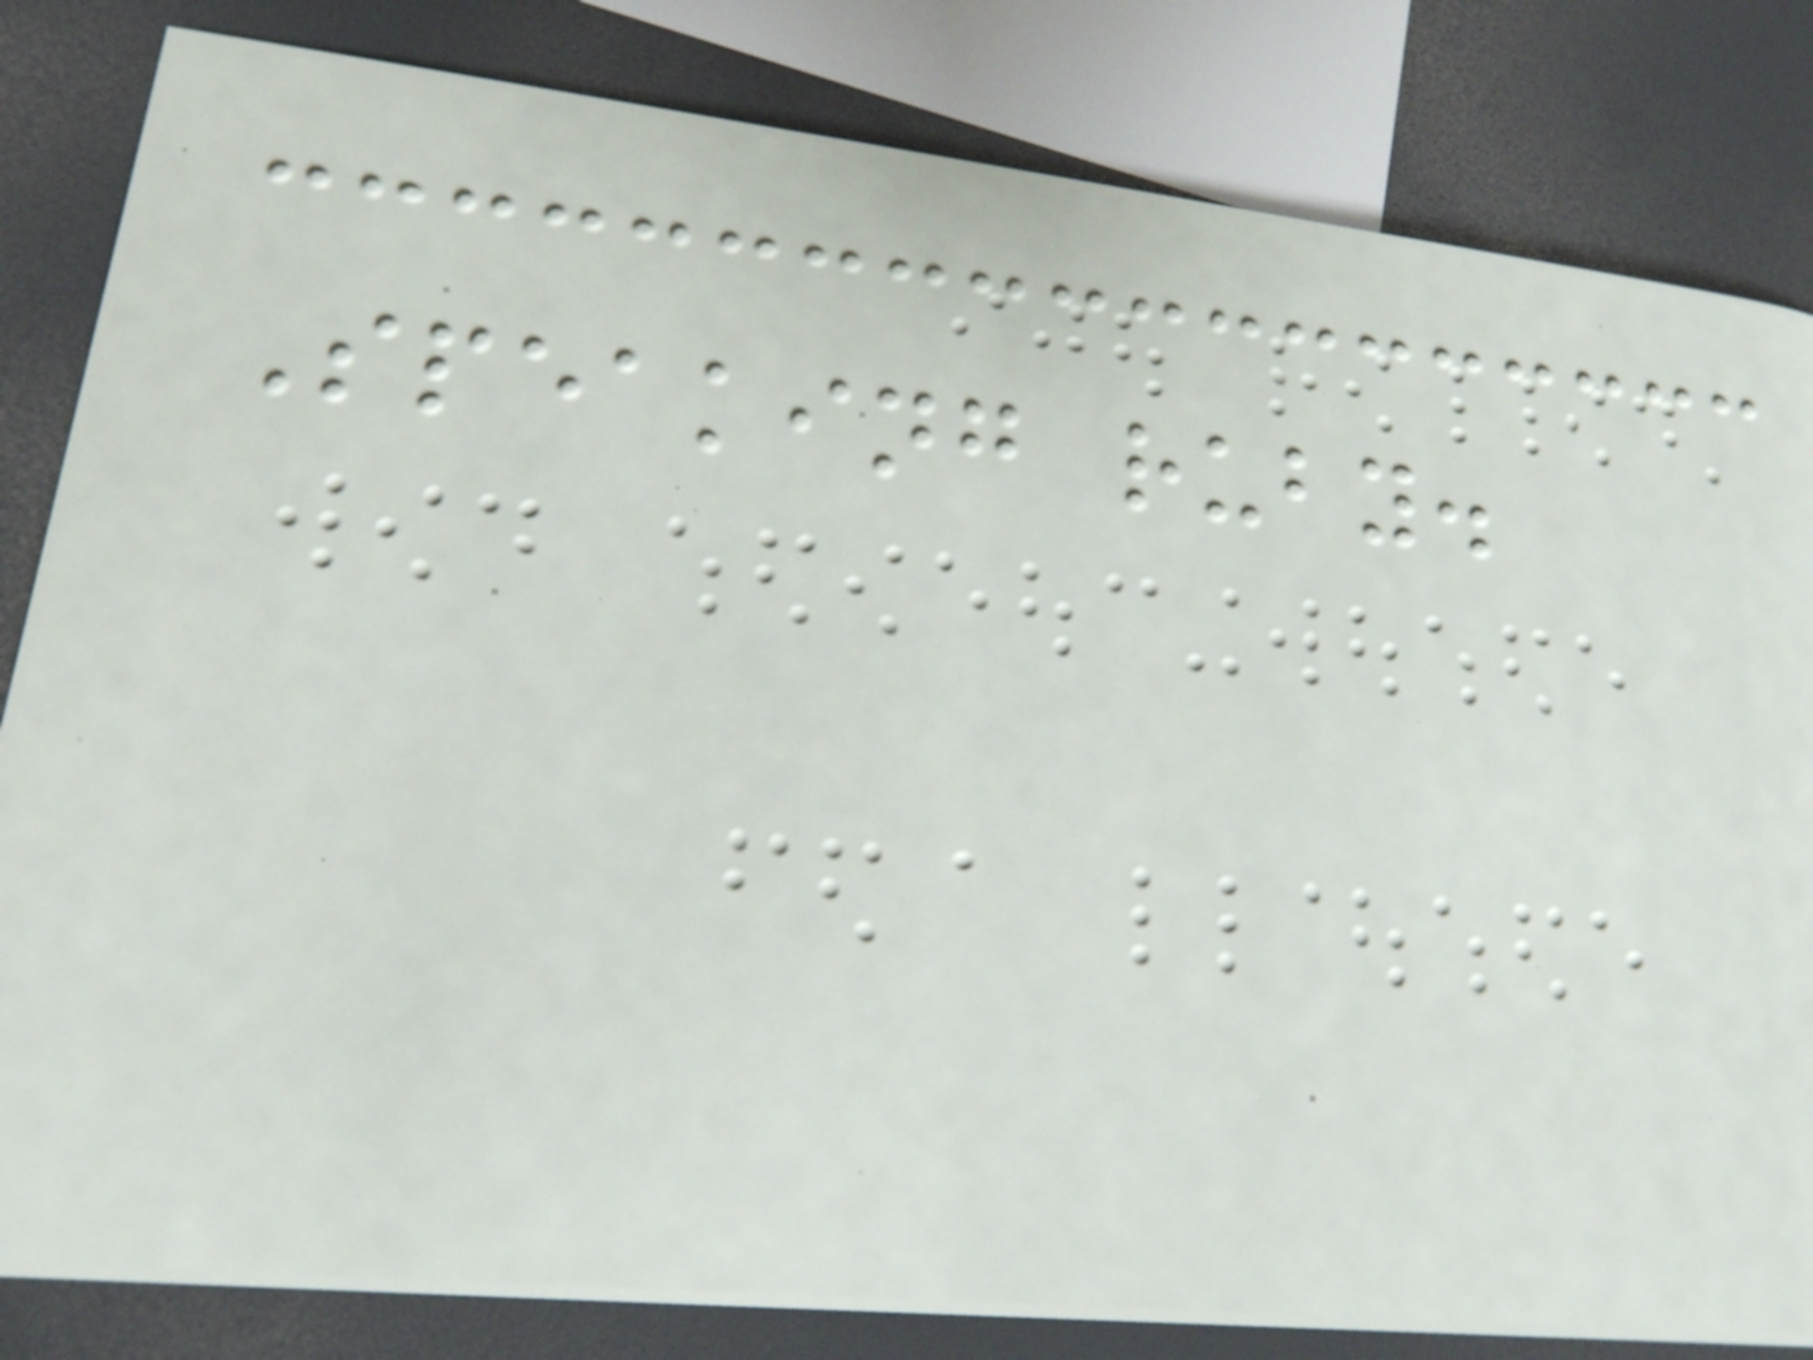Speaking ruby.
